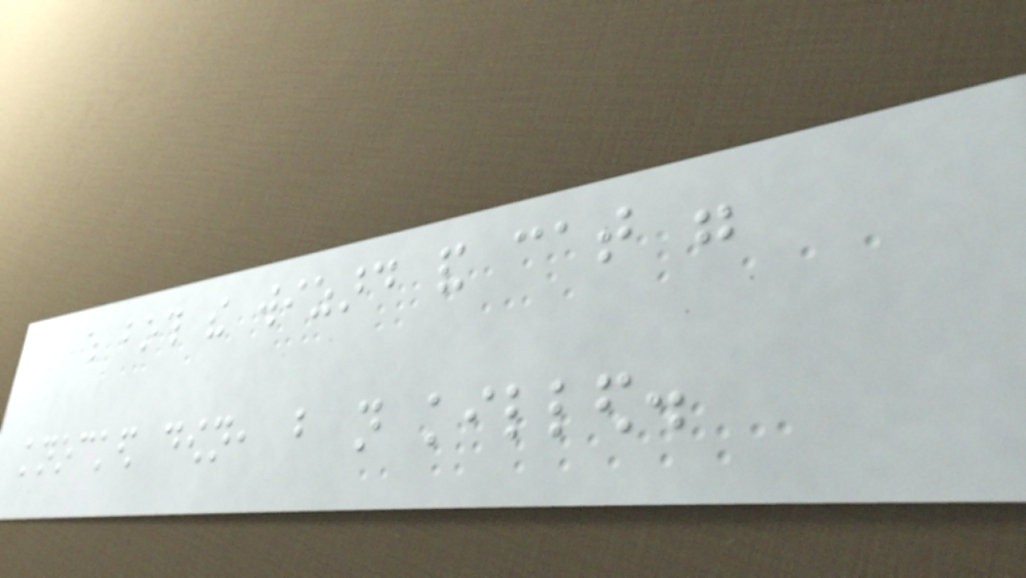which both the wizard and cat were
knocked down, but not killed.
